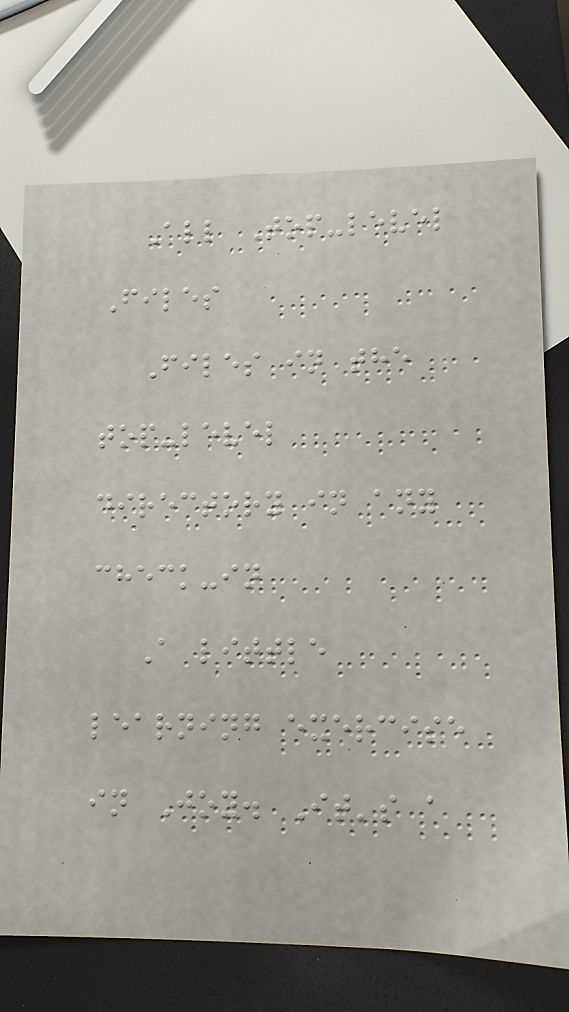All Top-level
Files
Files in the
top-level
directory in any
check-in
A little
learning exercise
in Joy. It's a
